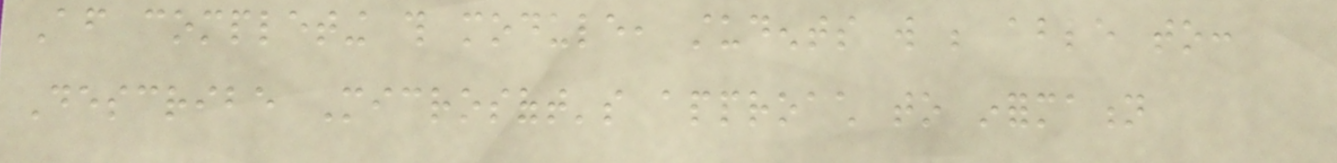After completing this module, students will be able to:
Describe Microsoft's approach to information
